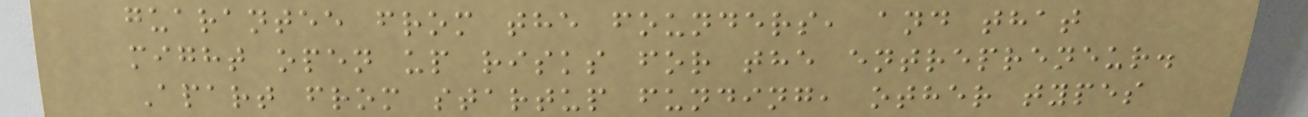guarantee from the founders, and that
might open up risks for the entrepreneur.
Apart from startup funding, other types
